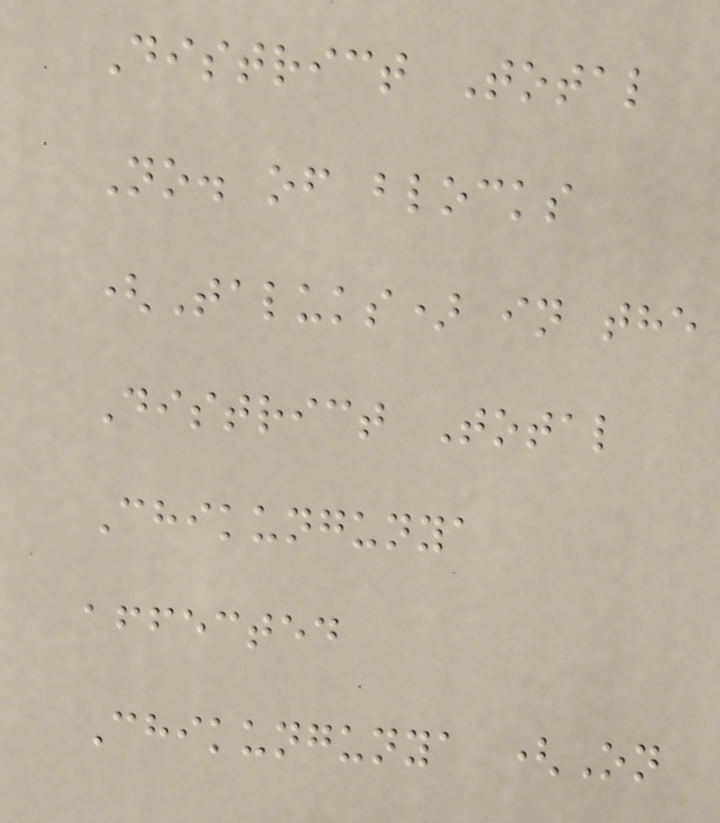District Total
No. of blocks
(Taluks) in the
District Total
Chikungunya
affected
Chikungunya (On
